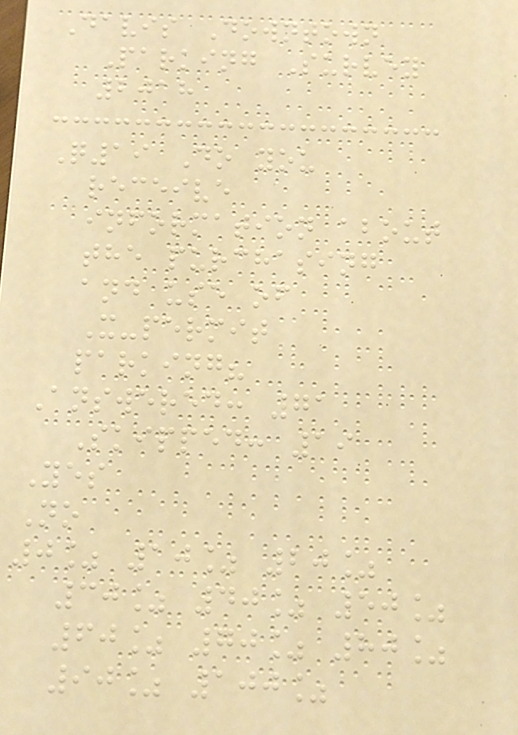Davis Downtown
Parking Survey
2018
Q19 Do you
receive
information about
the purchasing
and use of
X-permit
parking?
Answered: 71
Skipped: 19
Yes
No
0% 10% 20%
30% 40% 50%
60% 70% 80%
90% 100%
